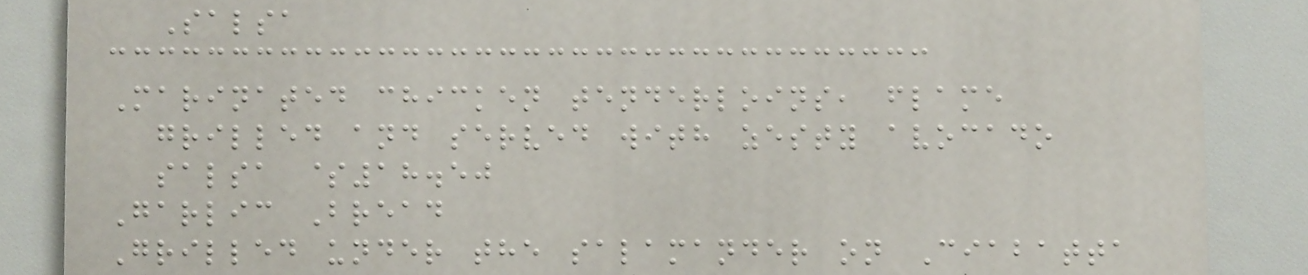Salsa
Marinated chicken tenderloins, flame
grilled and served with zesty avocado
salsa $18.50
Garlic Bread
Grilled under the salamander on Ciabatta
